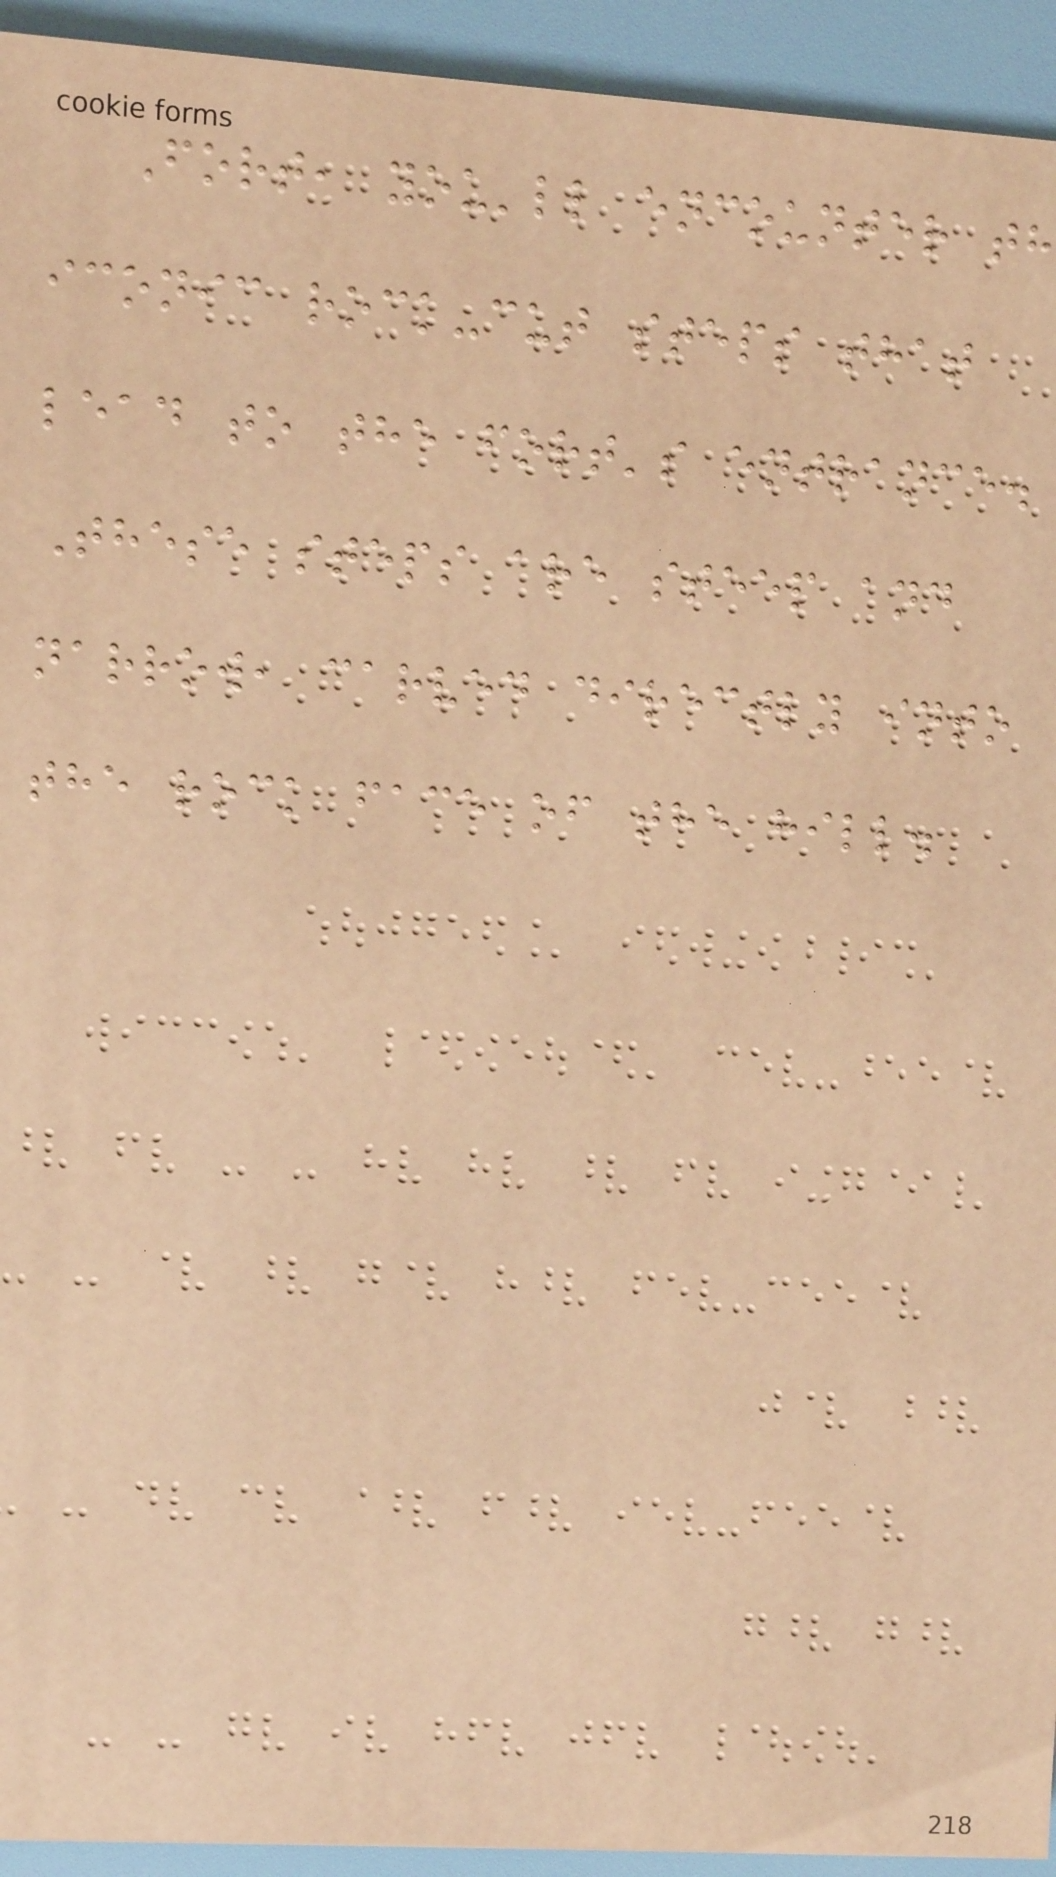Fort, you'll encounter th
iconic rock-cut steps that
lead to the fort's entrance.
These steps are steep and
narrow, carved directly into
the rock face of the hill.
